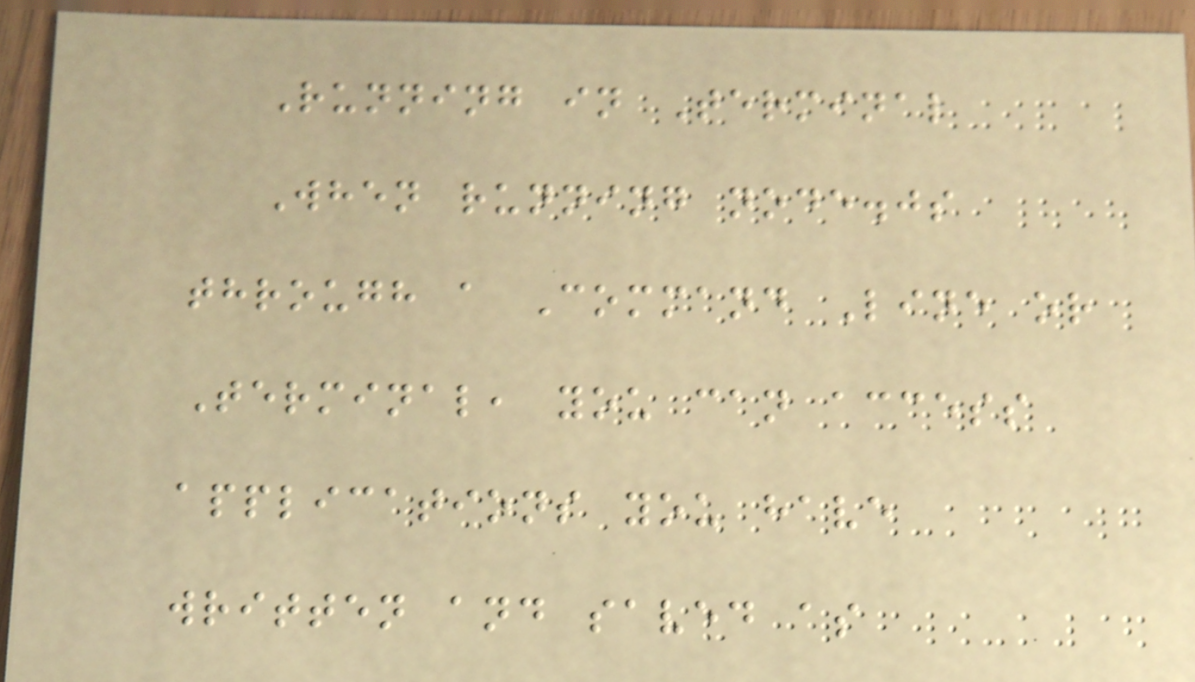Running in Terminal
When running node.js
through a Command Line or
Terminal, you can access
applications you have
written and saved as
